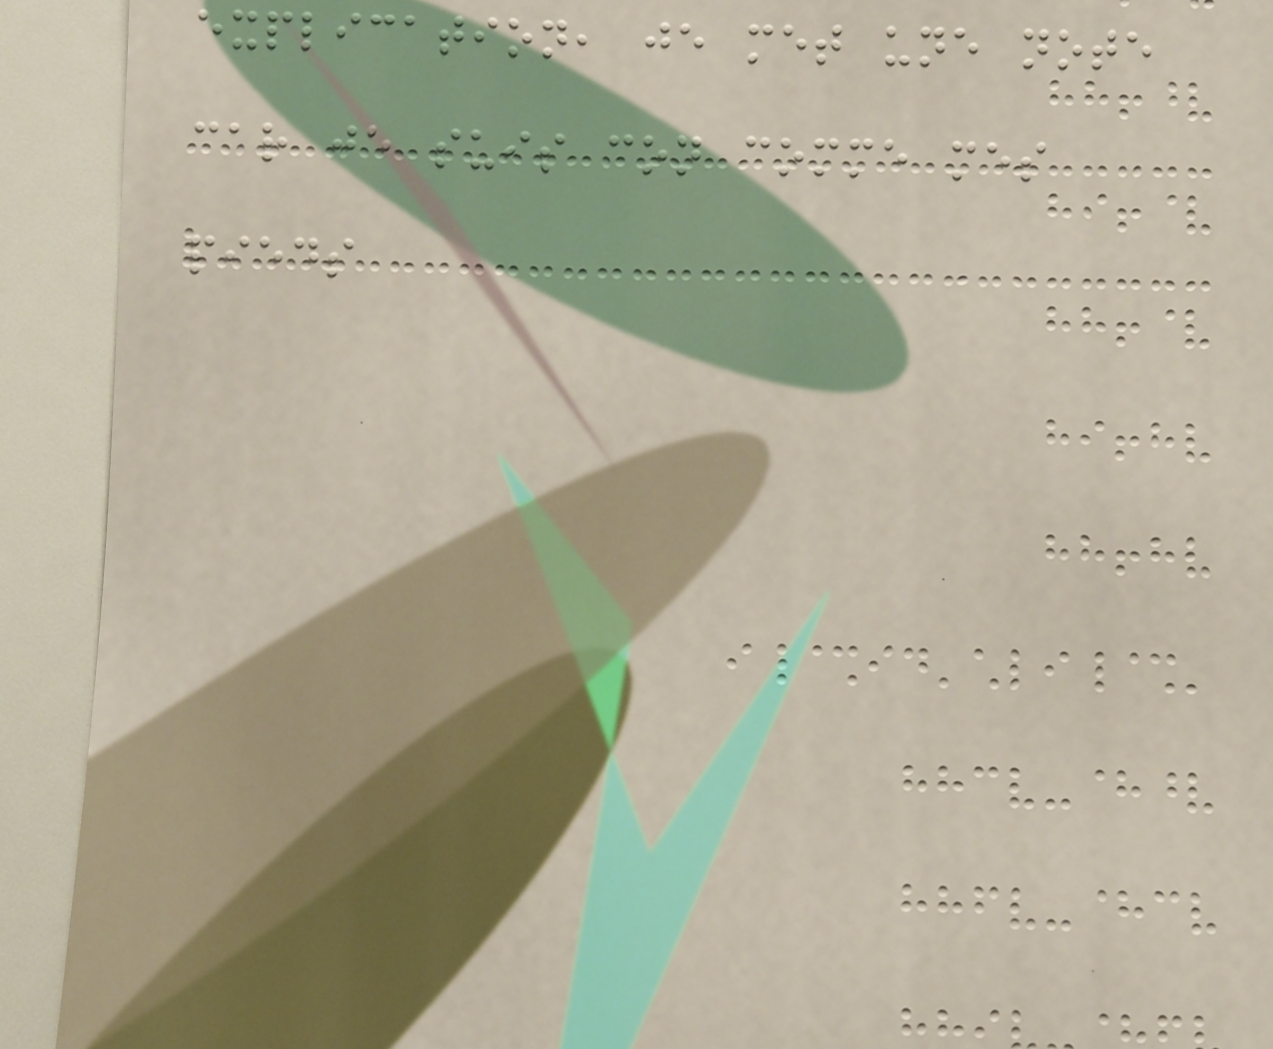explication, je met une note
car je suis con comme mes
pieds
